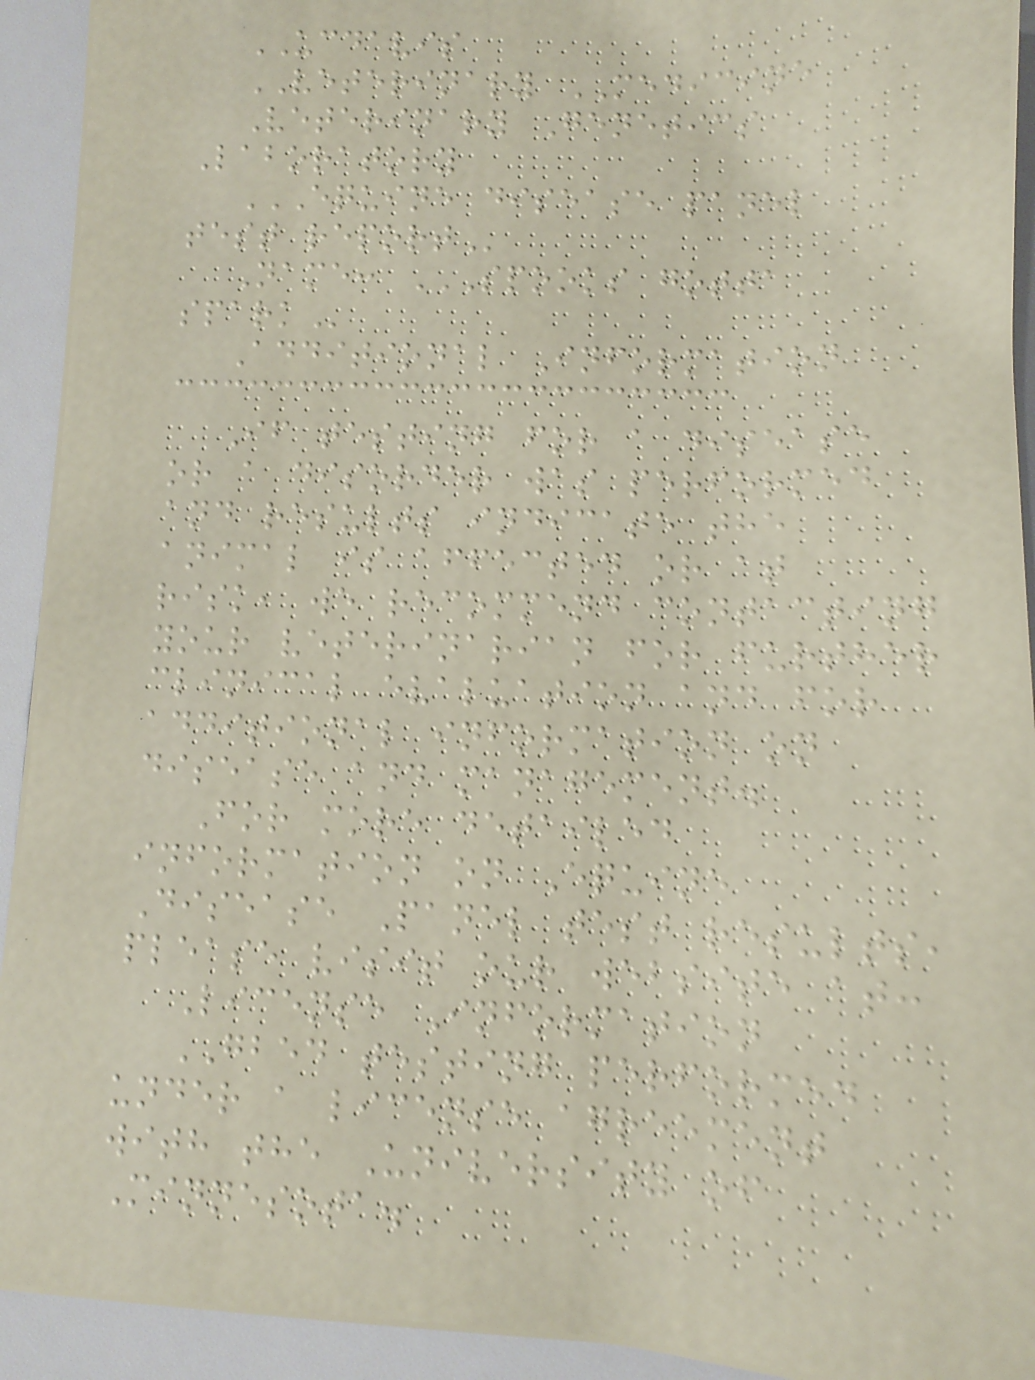UCDAVIS
VETERINARY MEDICINE
Veterinary Genetics
Laboratory
EQUINE DISEASE PANEL
TEST REPORT
Name: SPOOKS GOTTA
SPARK
Additional Information
If testing for a disease
or a disorder was performed
and results indicate the
animal is affected or at
risk, we recommend contacting
your veterinarian for further
clinical evaluation and for
additional information on
disease and management.
For more detailed
information on Equine
Disease Panel test results,
please visit our website at:
License Information
GBED testing performed
under a license agreement
with the University of
Minnesota.
